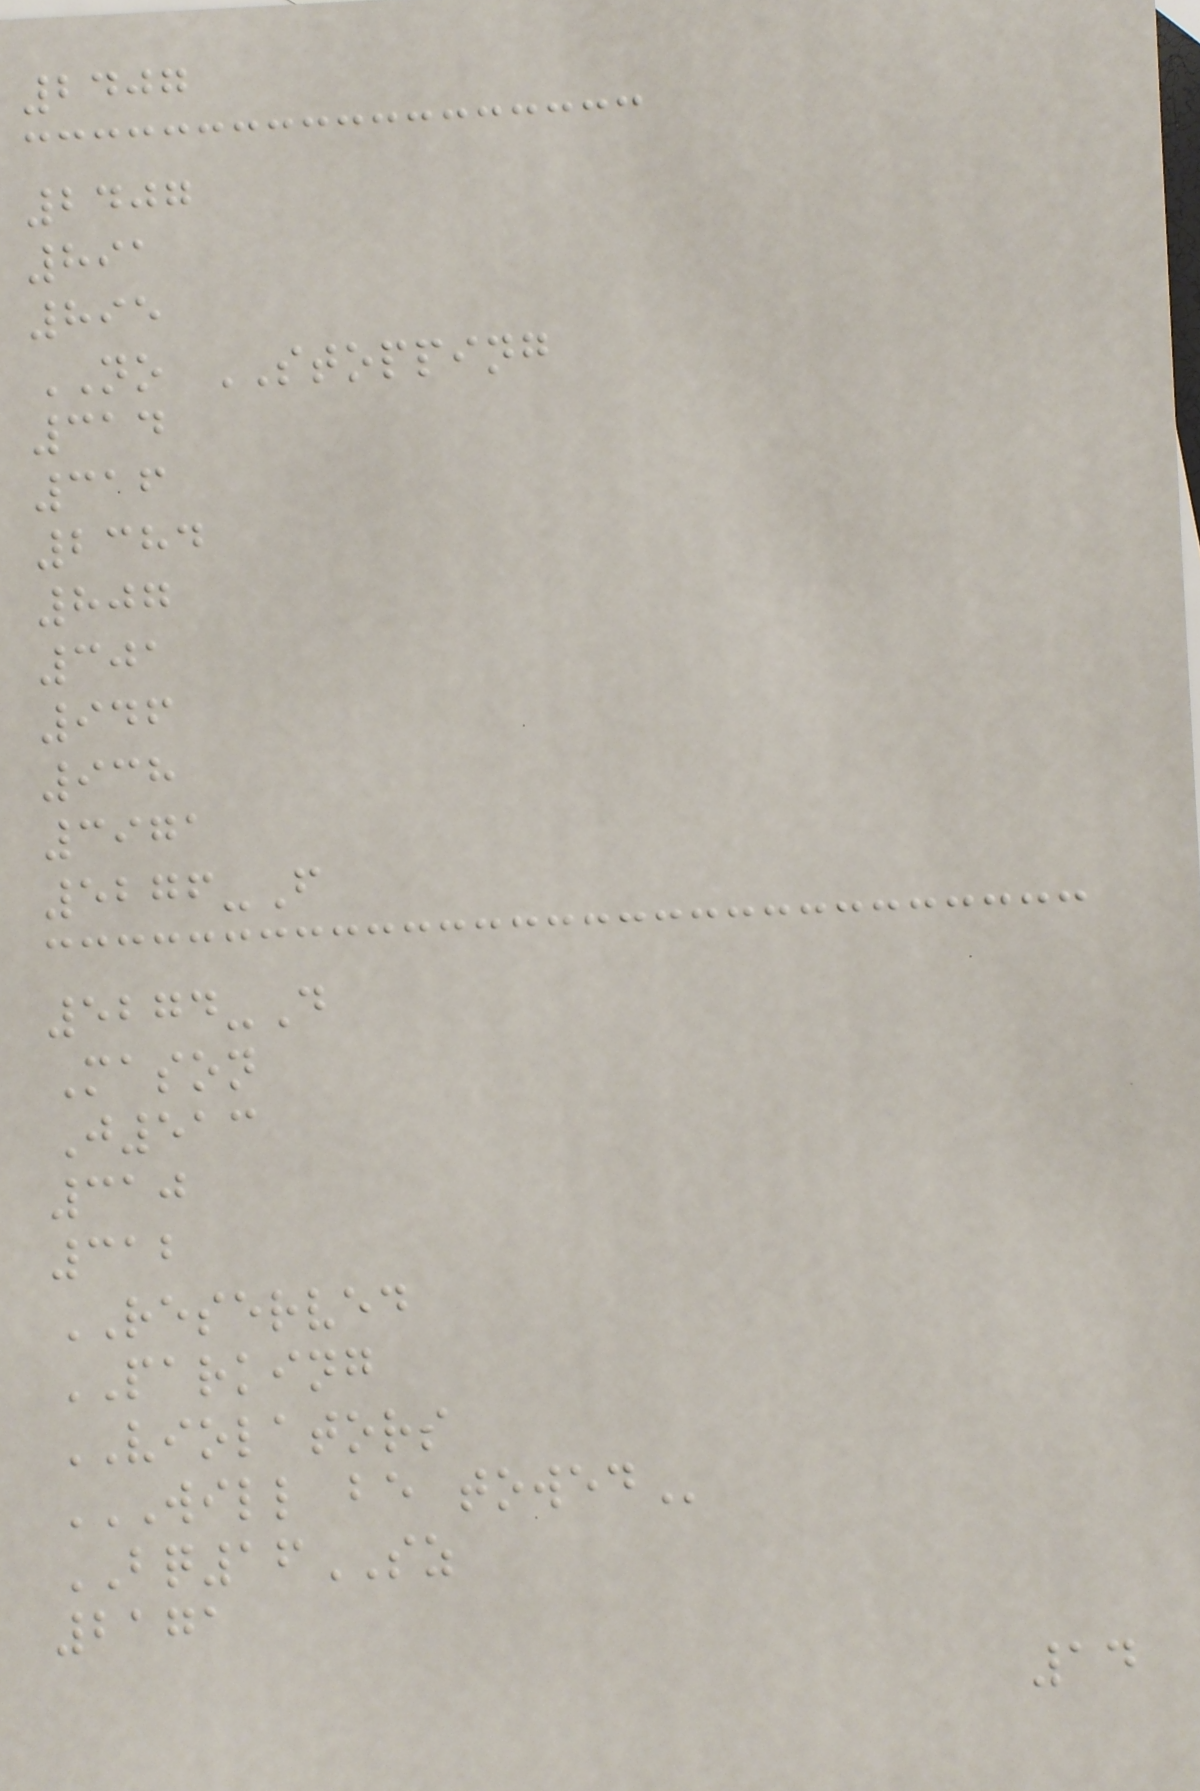2407
2407
891
895
NO STOPPING
314
316
2384
807
301
946
938
3971
5276-F
5274-D
Mason
J513
310
312
RESERVED
PARKING
VIOLATORS
WILL BE TOWED
BQ16SZ
2171
14
